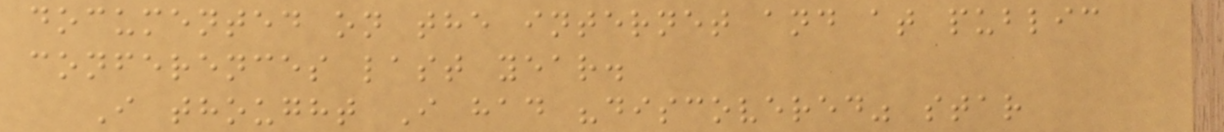documented on the internet and at public
conferences last year.
I thought I had "discovered" star
